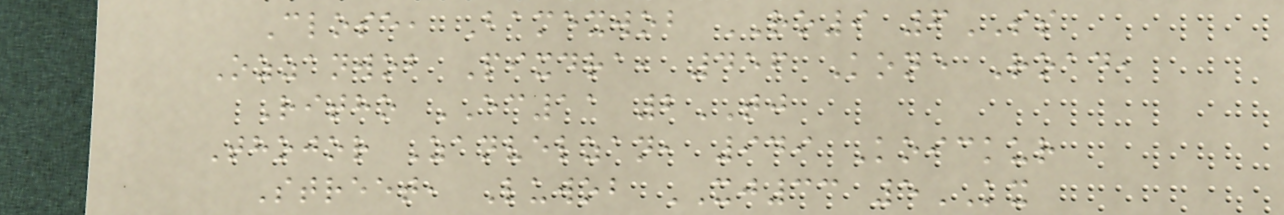Close, Bamexwob RO9 6SS
Ozzanwob Pixdra, 456 Kone Road,
Ritho EC11 2TJ
Thojor Zanvelzan, 949 Koickur
Street, Luwob XJ33 5KX
